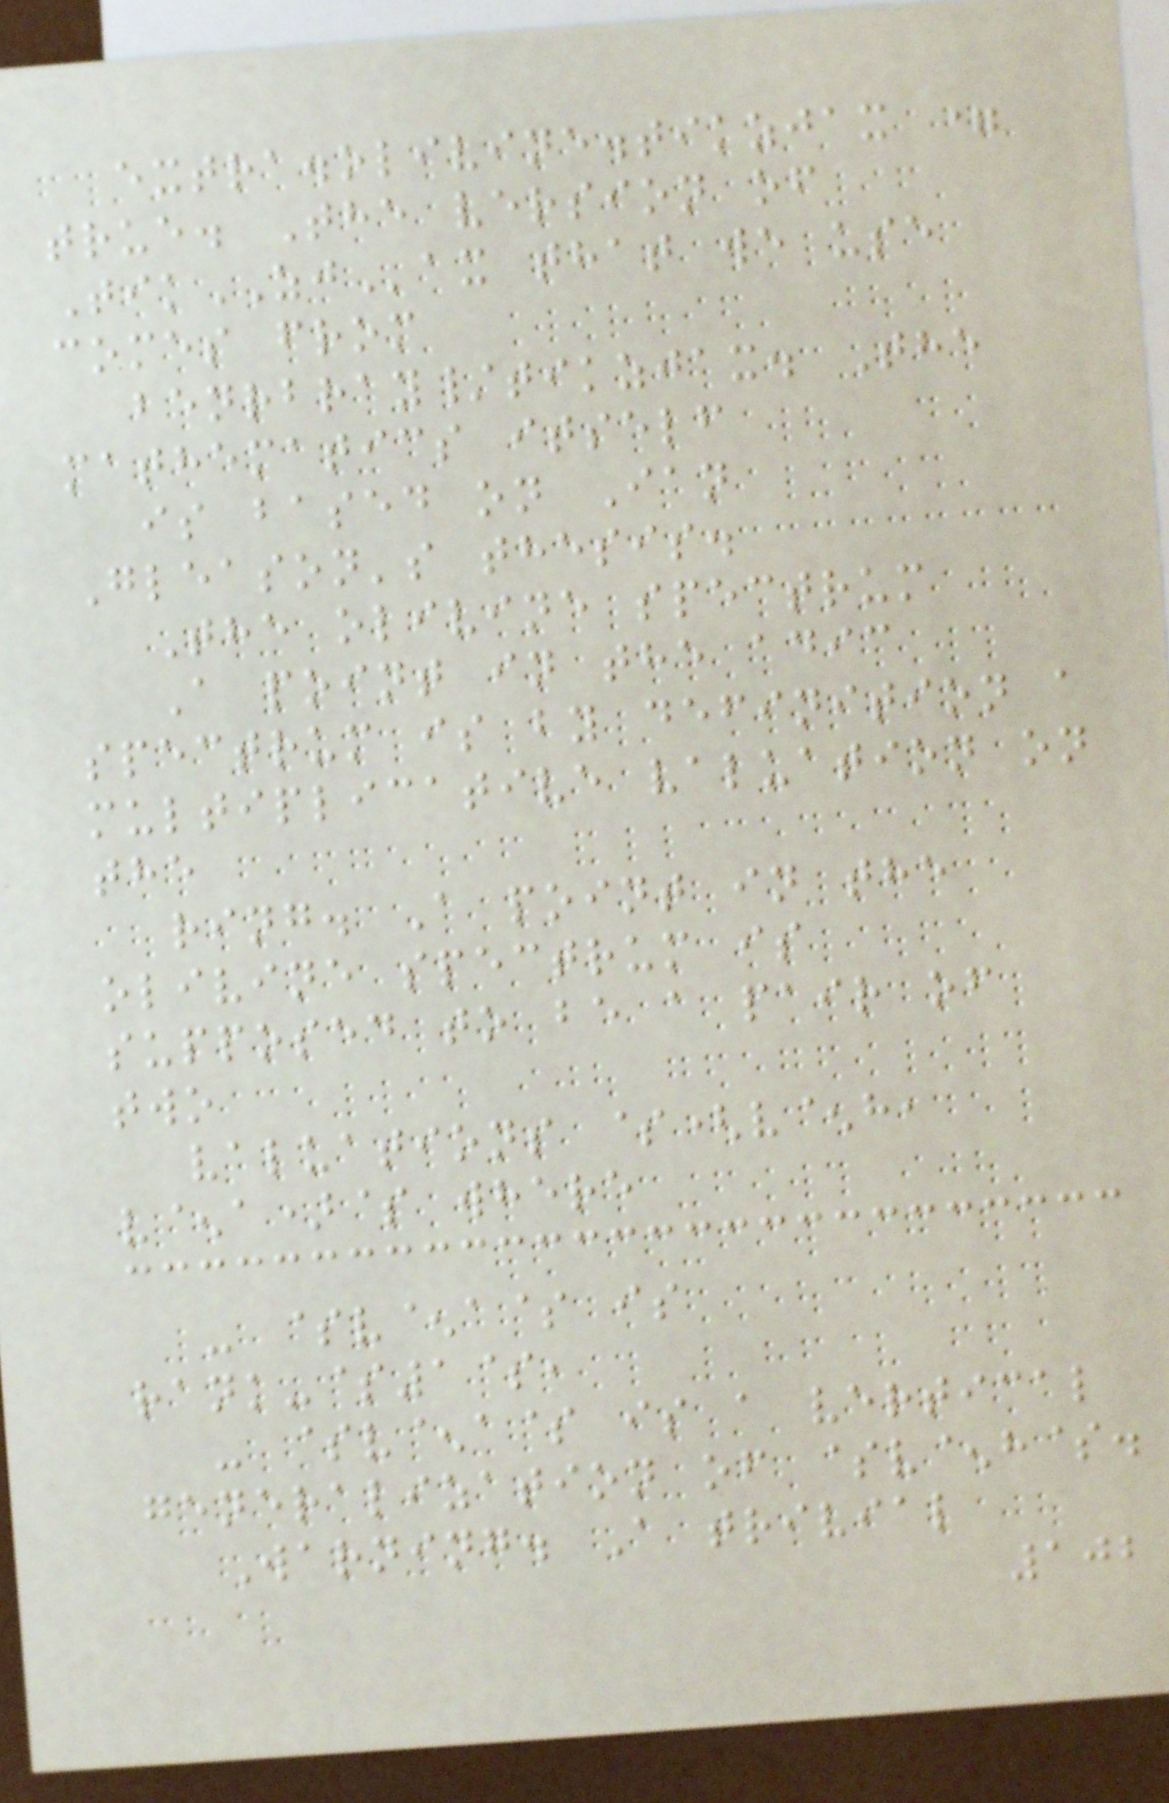extra.olivine.tikzjax =
true. The version of
TikZJax that we use
comes from
benrbray/tikzjax. The
mathematics itself
is based on Ian
Gleason's thesis.
The olivine spectrum
A point in the adic
spectrum is by definition a
multiplicative valuation on
the
ring. A point in the
olivine spectrum is
supposed to be a pair of
two
valuations $(v^h,
v^a)$ where
- $v^a$ is
rank-$1$,
- $v^a$ is a vertical
generalization of $v^h$.
Warning. A trivial
102
